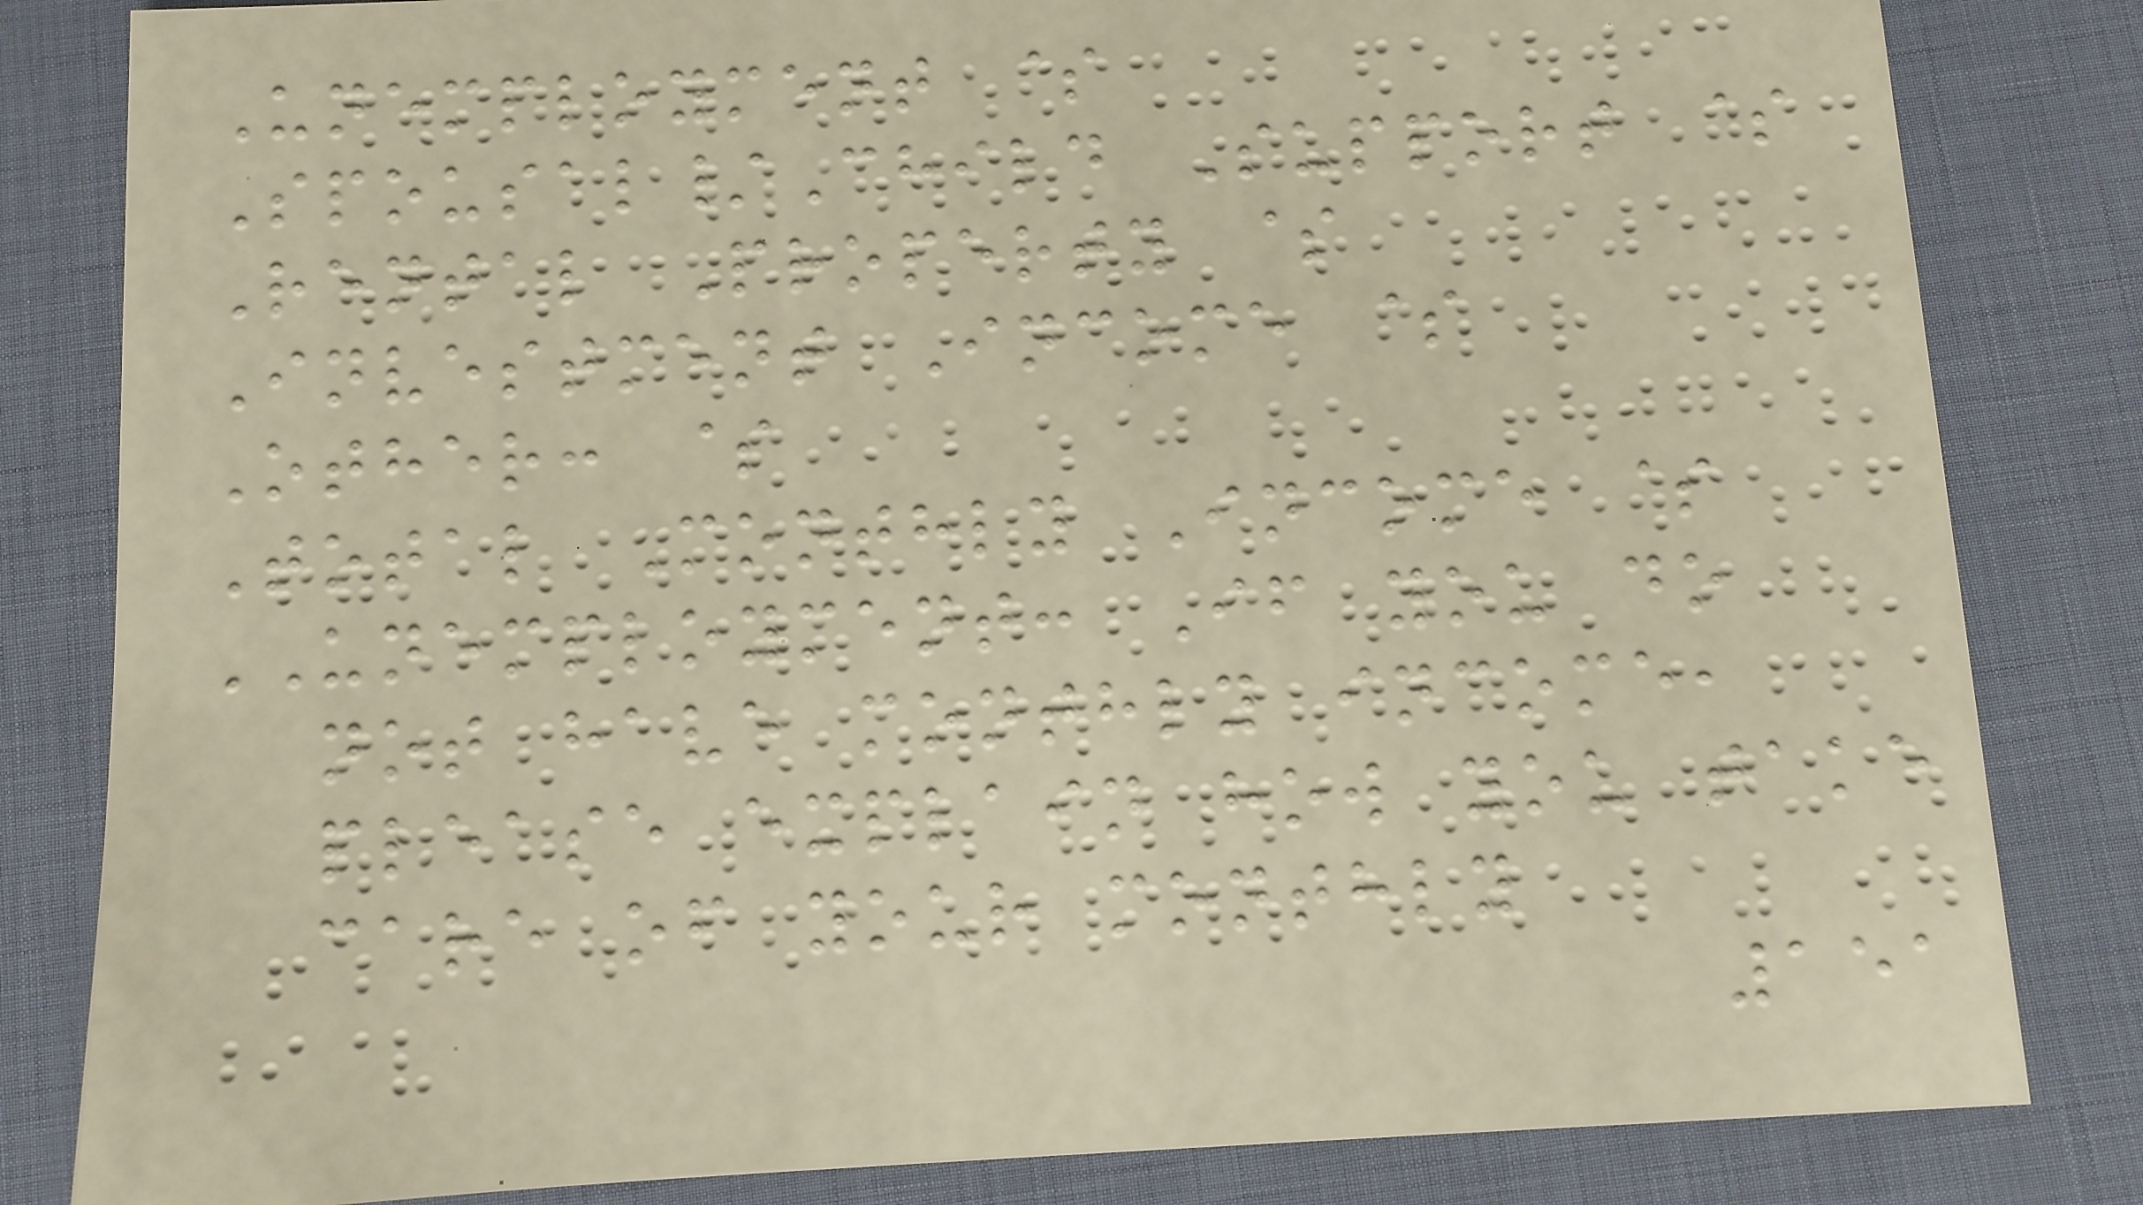Unemployment $
Spousal/Child Support $
Rental Property $
Investment Income $
Other: $
Total Monthly Income $
UNEMPLOYMENT: If you do
not have monthly income,
please explain how you take
care of your monthly
151
